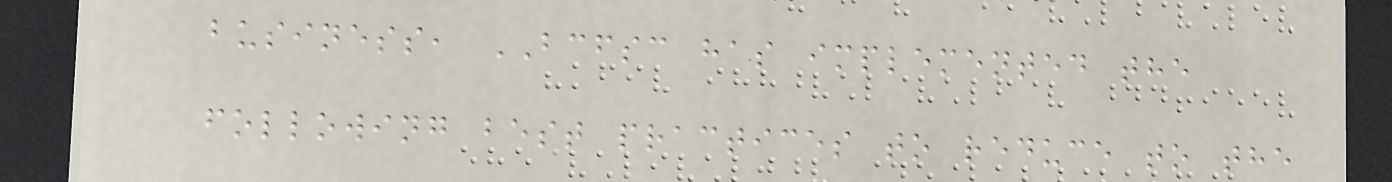business, BCFSC has implemented the
following best practices to reduce to the
